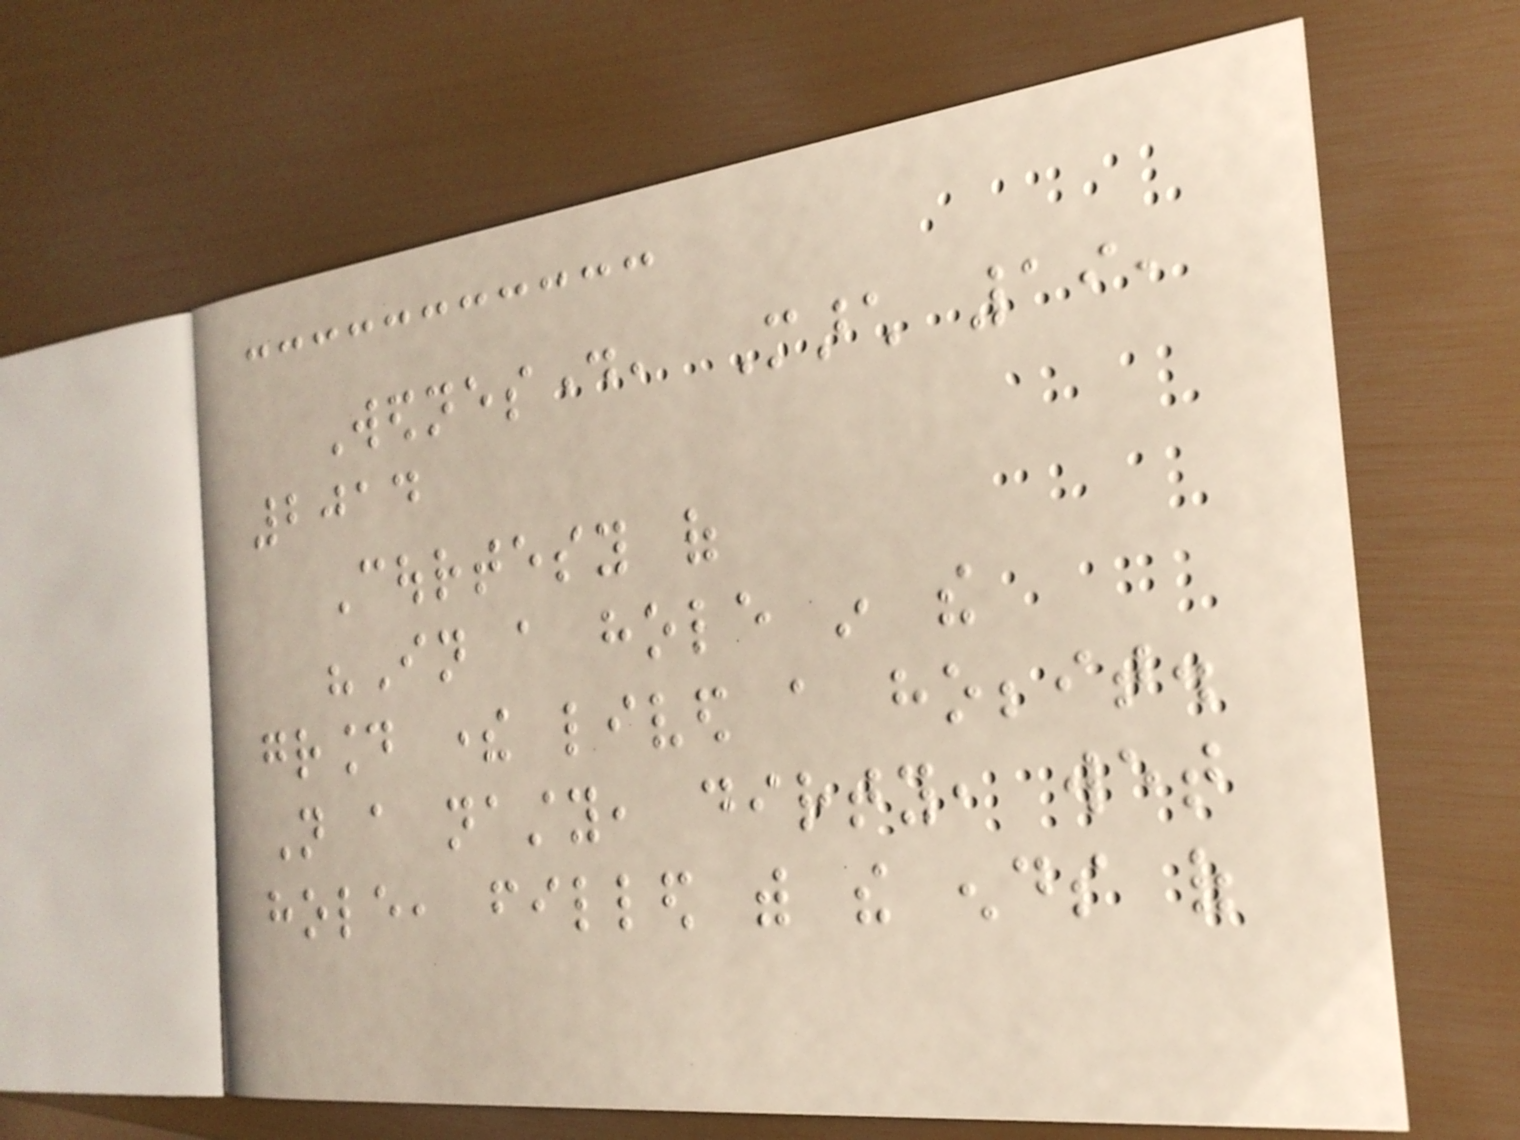Wednesday, March 19,
2014
Courtesy of
"In a hole in the
ground there lived a hobbit.
Not a nasty, dirty, wet
hole, filled with the ends of
